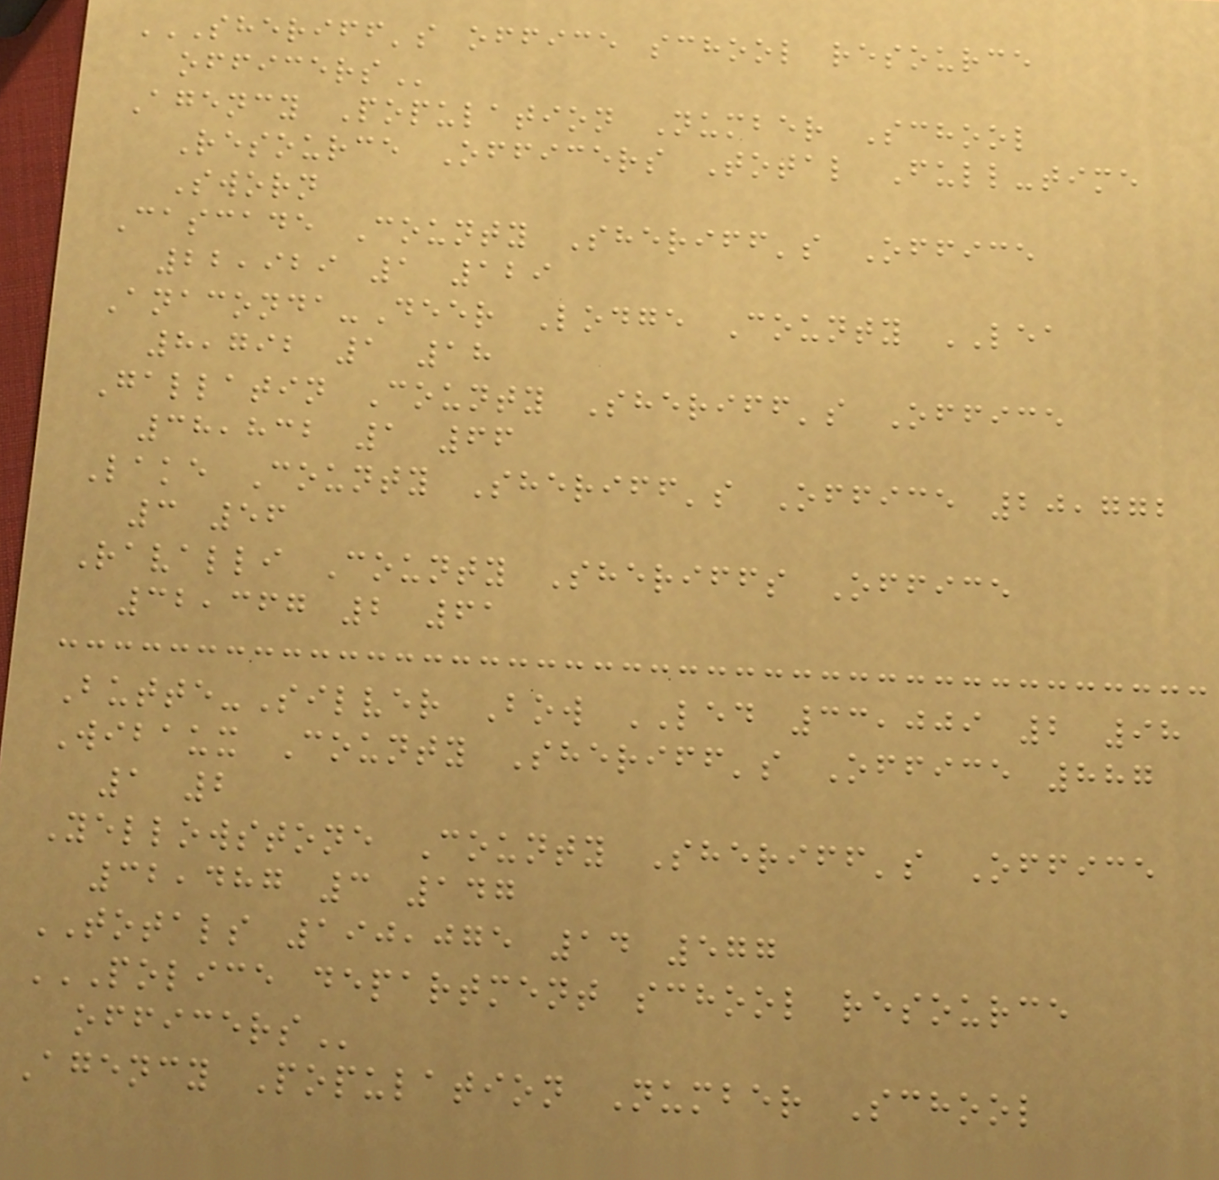SHERIFF'S OFFICE SCHOOL RESOURCE
OFFICERS
Agency Population Number School
Resource Officers Total Full-time
Sworn
Cascade County Sheriff's Office
22,929 1 129
Anaconda-Deer Lodge County LEA
8,792 1 18
Gallatin County Sheriff's Office
38,832 1 66
Lake County Sheriff's Office 20,772
3 56
Ravalli County Sheriffs Office
32,367 2 61
Butte-Silver Bow LED 33,009 2 98
Wibaux County Sheriff's Office 887
1 2
Yellowstone County Sheriff's Office
32,487 3 147
TOTALS 190,075 14 577
POLICE DEPARTMENT SCHOOL RESOURCE
OFFICERS
Agency Population Number School
